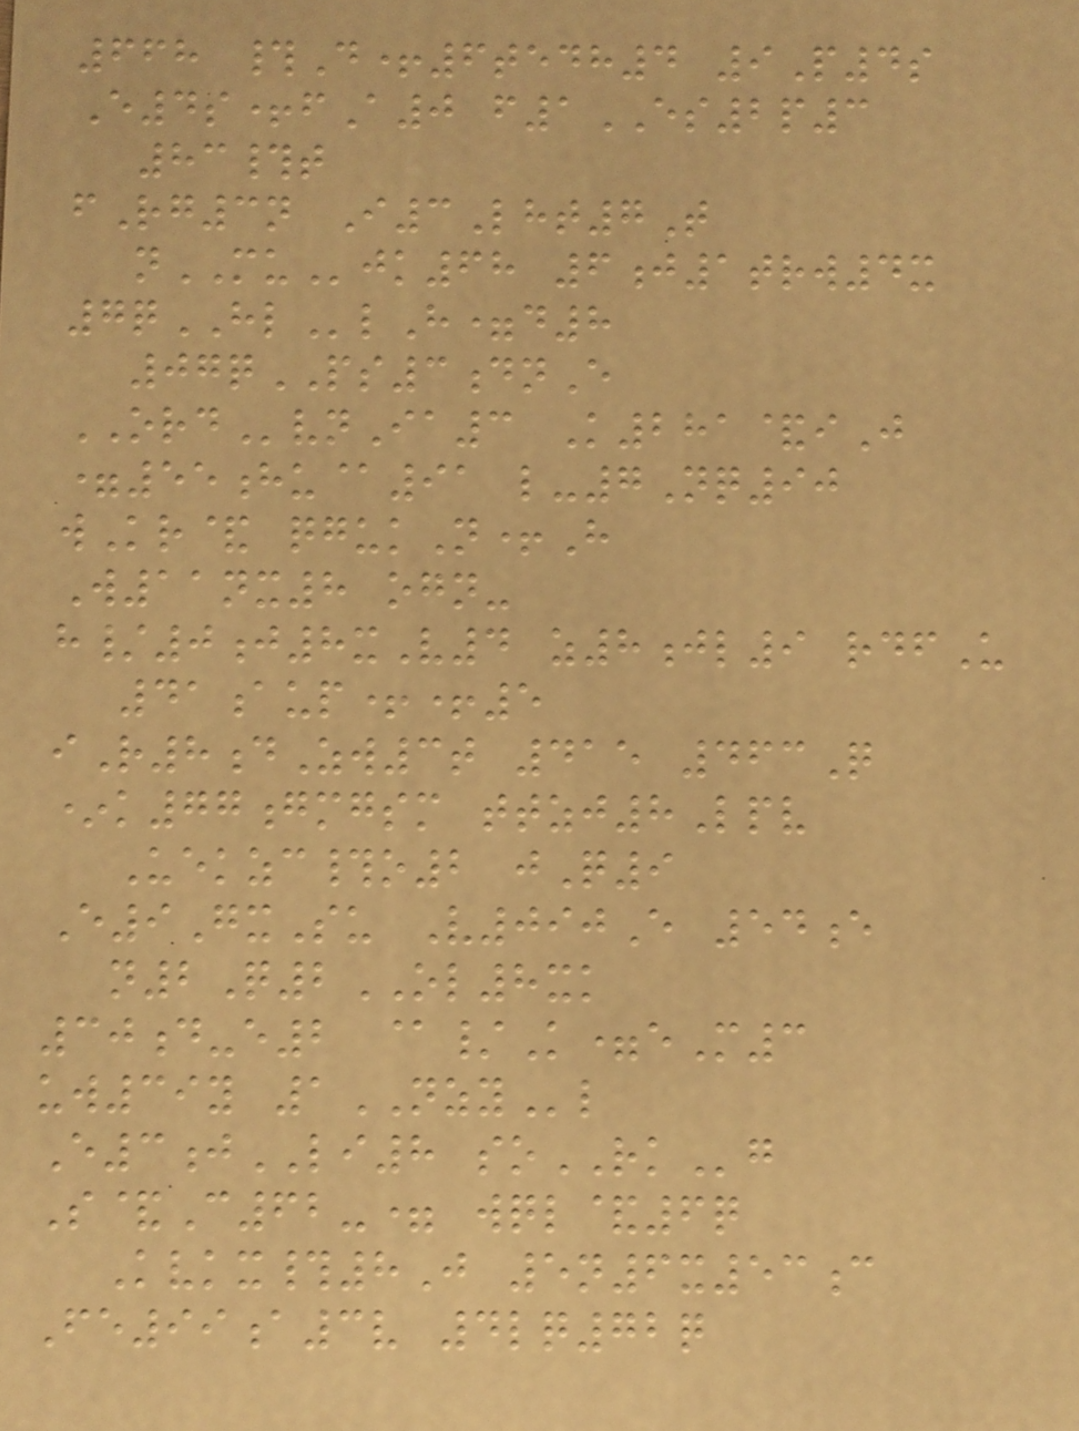668 #D+6tedh4 9P4s
E4s+fA0 f1ES2p3
83#t
fRg3n I3Lht7T
nMUjk68 6j1trw4x
7qHLlH=d8
07qPS3dnE
ORDvnIa3 K281&iJ
=55hu@91 l-7Nq90
wKr& qgukN+H
W11nx8 ogn-
h/0j8xV4 z8jl9 rdfU
41aup++5
iR8dZw3t 415 463Q
*k77gmgsm ttzj8Lpv
Uekzc#o2 jQ9
E9GxSu V090E 54e
n2Q2OL8xk
30d-e2 @/K=eM3
uw39y 1NZYl
E3jLI8 soRKg
S&C62-= wql&6q
Kvkx#8J 5n6x53c
Fe99a3v 4lq72q
